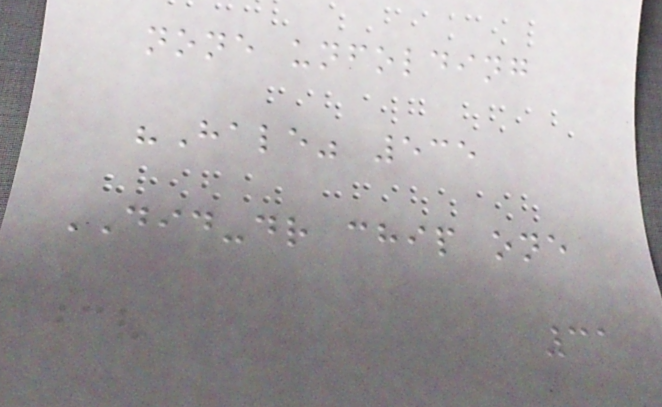none unfolding
"Hale" 535
DID-dr chip one
31
